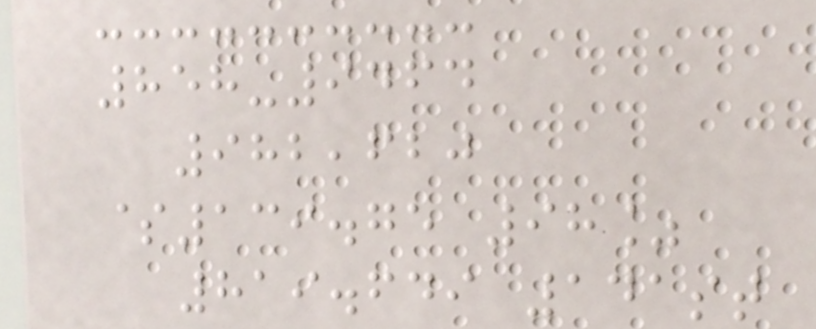858-9464
982,620
$139.75 98%
819.649 141st
